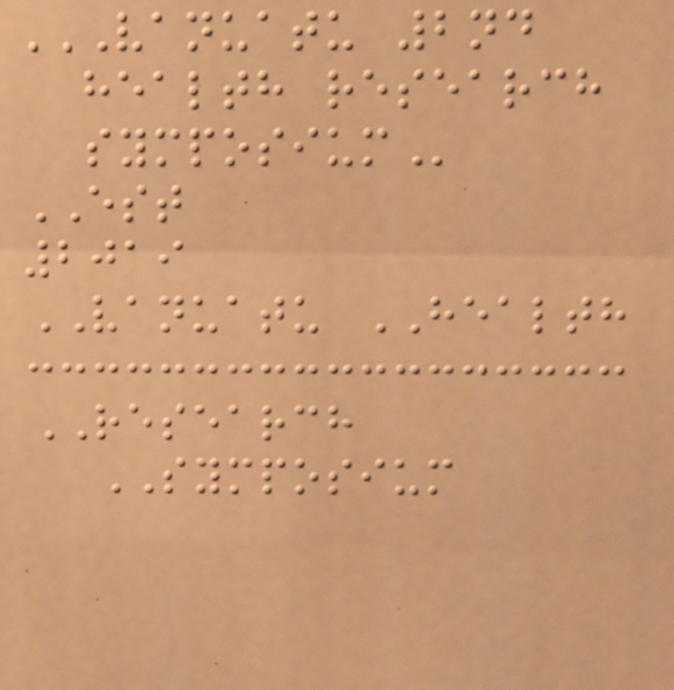VANUATU 2ND
HEALTH RESEARCH
SYMPOSIUM
EST
2019
VANUATU HEALTH
RESEARCH
SYMPOSIUM
